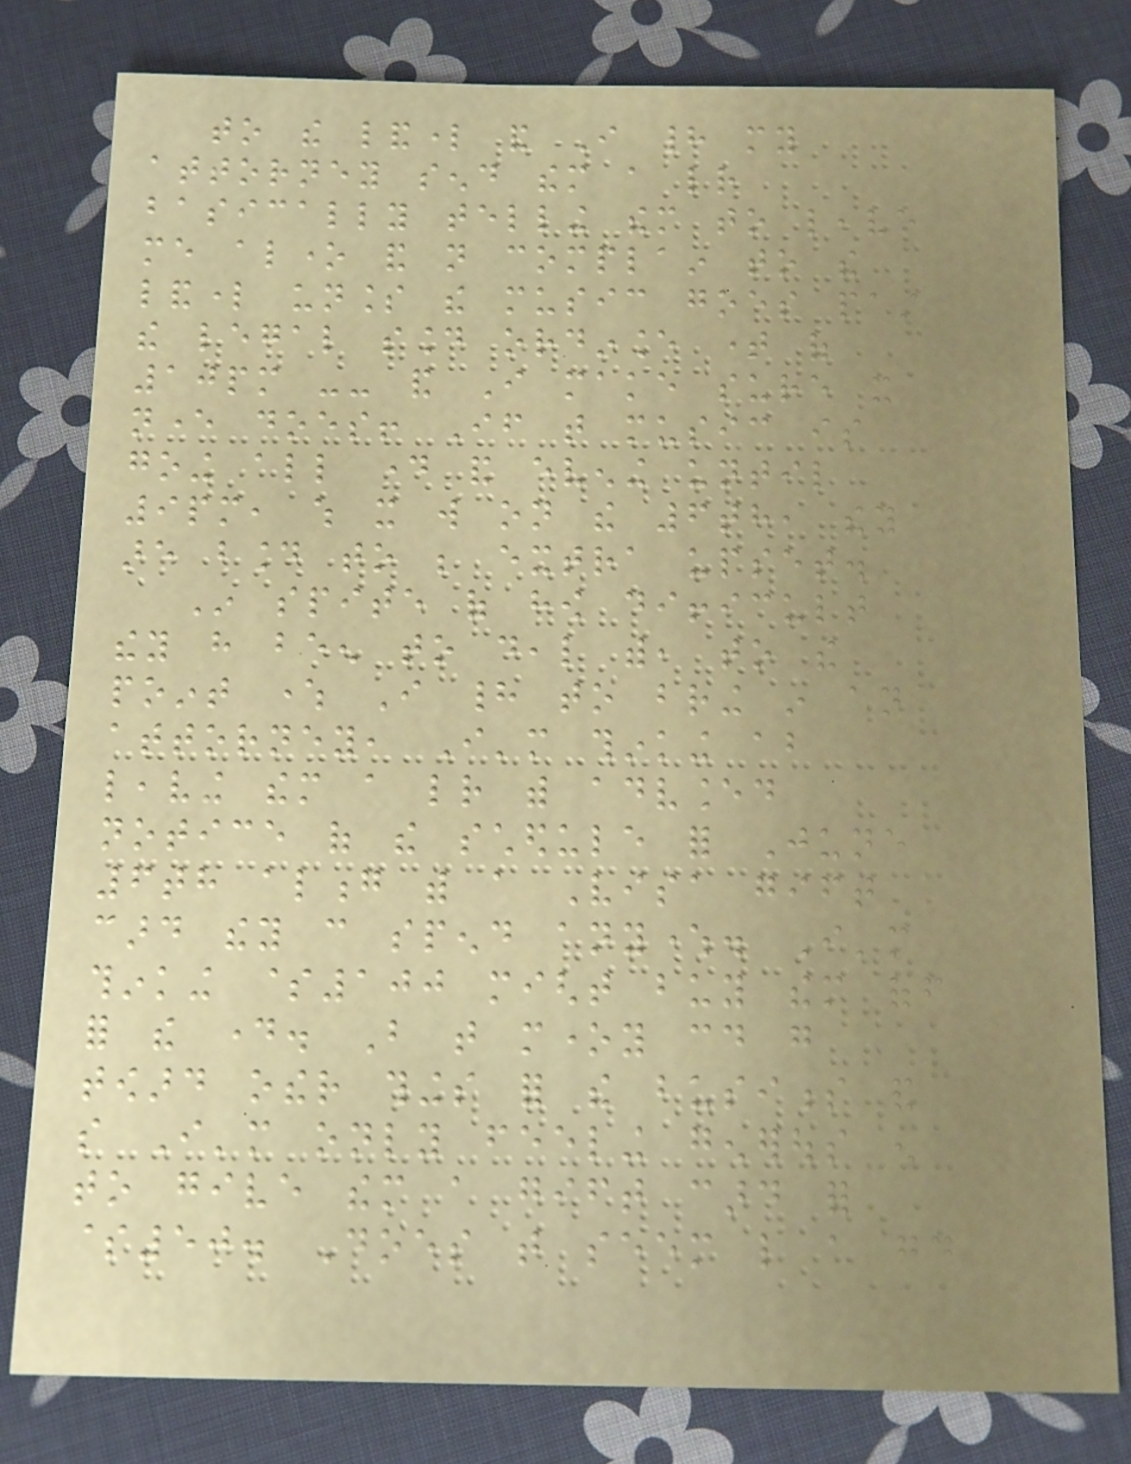to the landlord and I had my
attorney send them a letter
basically telling them to leave
me alone and not complain to the
landlord unless the music goes past
the legal sound ordinance time of
10pm -- and I make sure it
never does! If that music is
going all day and evening until
9pm, which it will on the 6th, they
are bound to be extra upset.
In spite of how difficult
they have been to deal with, to the
point where I had to bring in an
attorney, I'm thinking about
leaving them a letter with advanced
notice of the schedule for June
6th along with a Visa gift
card they can spend anywhere. I'm
thinking $100 might buy them off
for the day. But that money could go
toward other things for the business and
so I'm only feeling generous enough
to give them a gift card for
$50. Does that seem like a good
